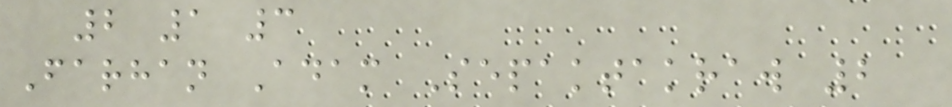2 1 3
Farhan Adam Sepaktakraw 2
